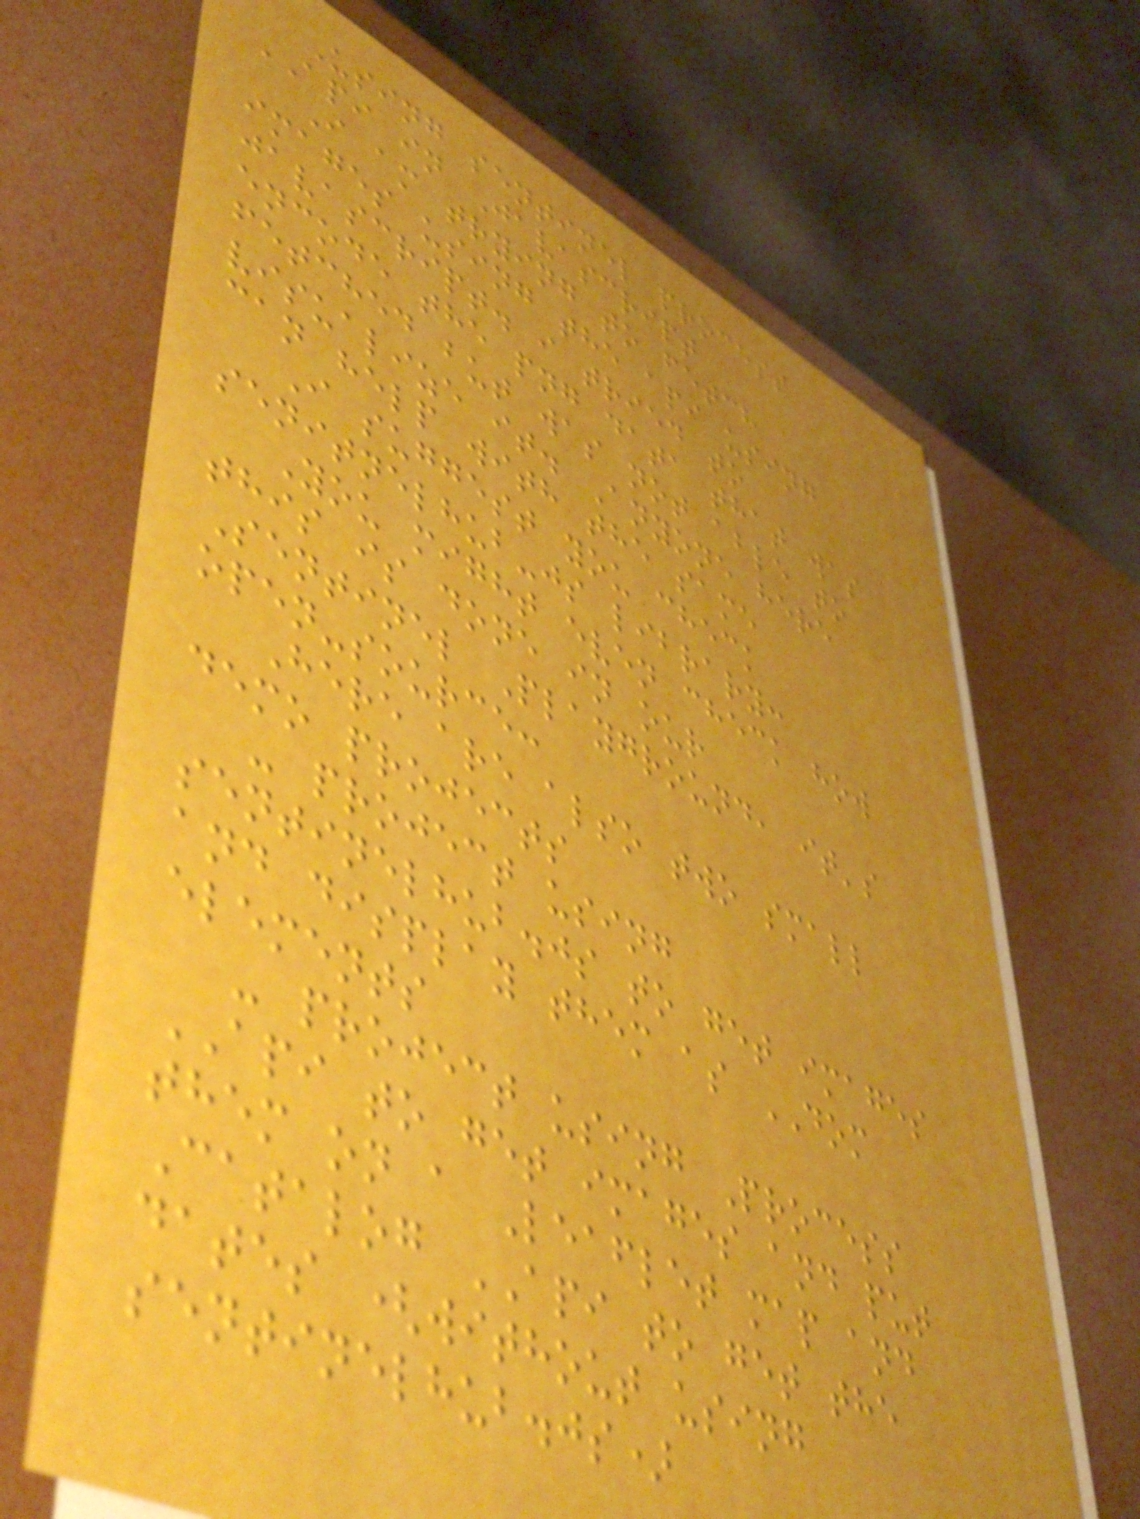Using sentinel process
API in Javascript
I am trying to fetch
images using the api using
javascript. i tried to
encode the png data that was
fetched but was not able to
visualize it. Anyone here
can help with the same
I suggest you check
senitnelhub-js library:
You might even check how
this is done in our
Sentinel Playground, it's
open-source:
Here are also two small
demo projects
- project using
sentinelhub.js to get images
and display them as DOM
elements
- project using Process
API to get images and put
them on a Leaflet map and
Catalog API to get the
dates (without using
sentinelhub.js)
